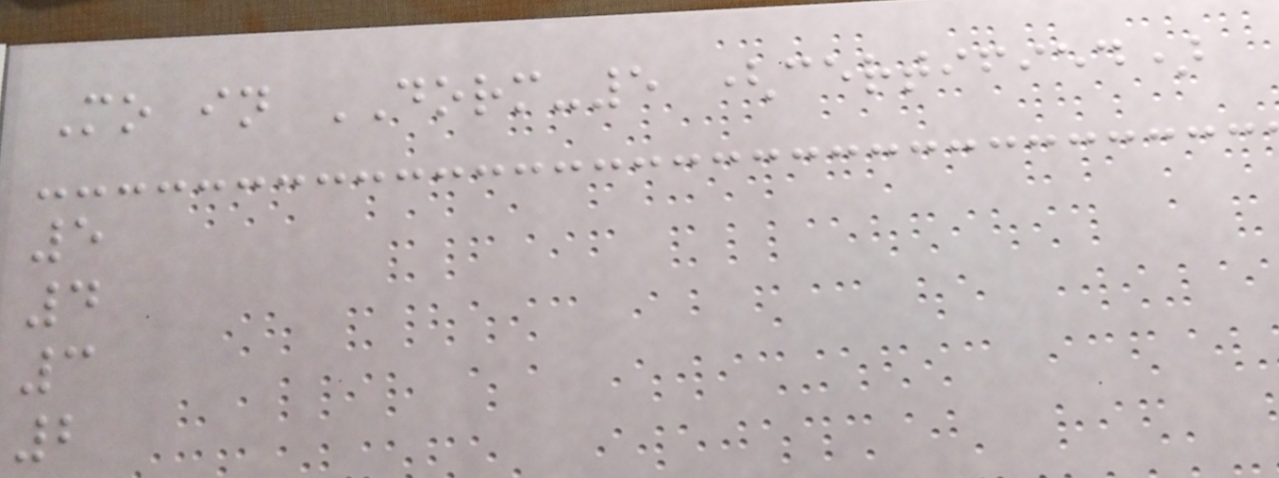Mo in DORM-5 (certified)
5
4
3
2
